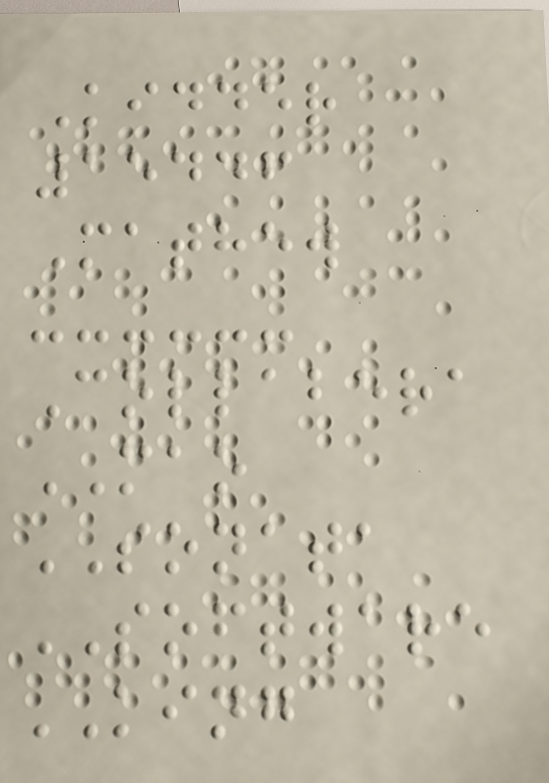Kidder
15446
Mathew
Collabera
MAO
SONATA
SOFTWARE
KING
